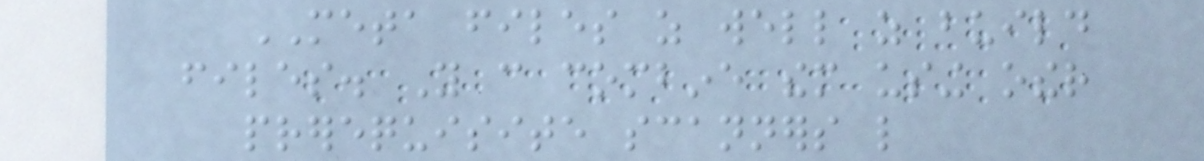META files as well as build
files. You can combine them using other
prerequisite scanners like
